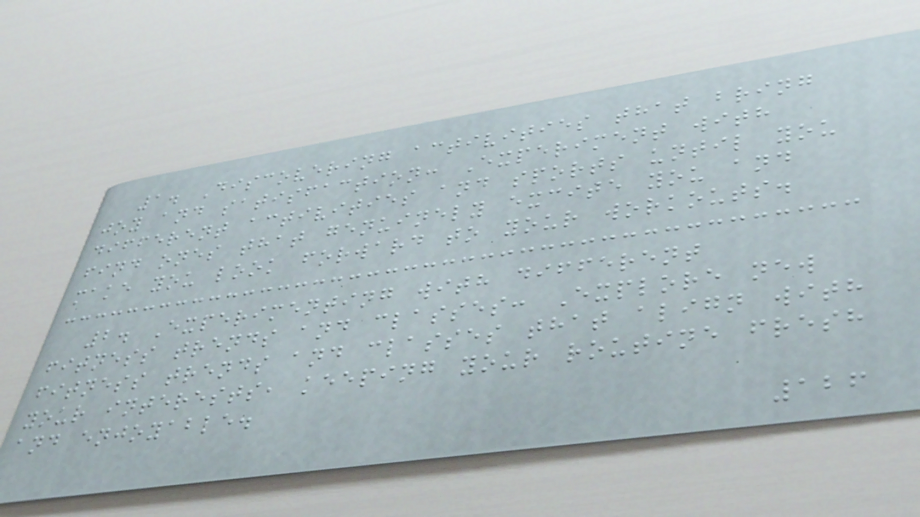1. Discovering activities that bring
joy and satisfaction: Experiment with
different activities and sports until you
find ones that genuinely excite you and
make you look forward to your workouts.
2. Experimenting with different
fitness trends and classes: Explore new
fitness trends and classes that align with
your interests, keeping your routine fresh
and enjoyable.
126
